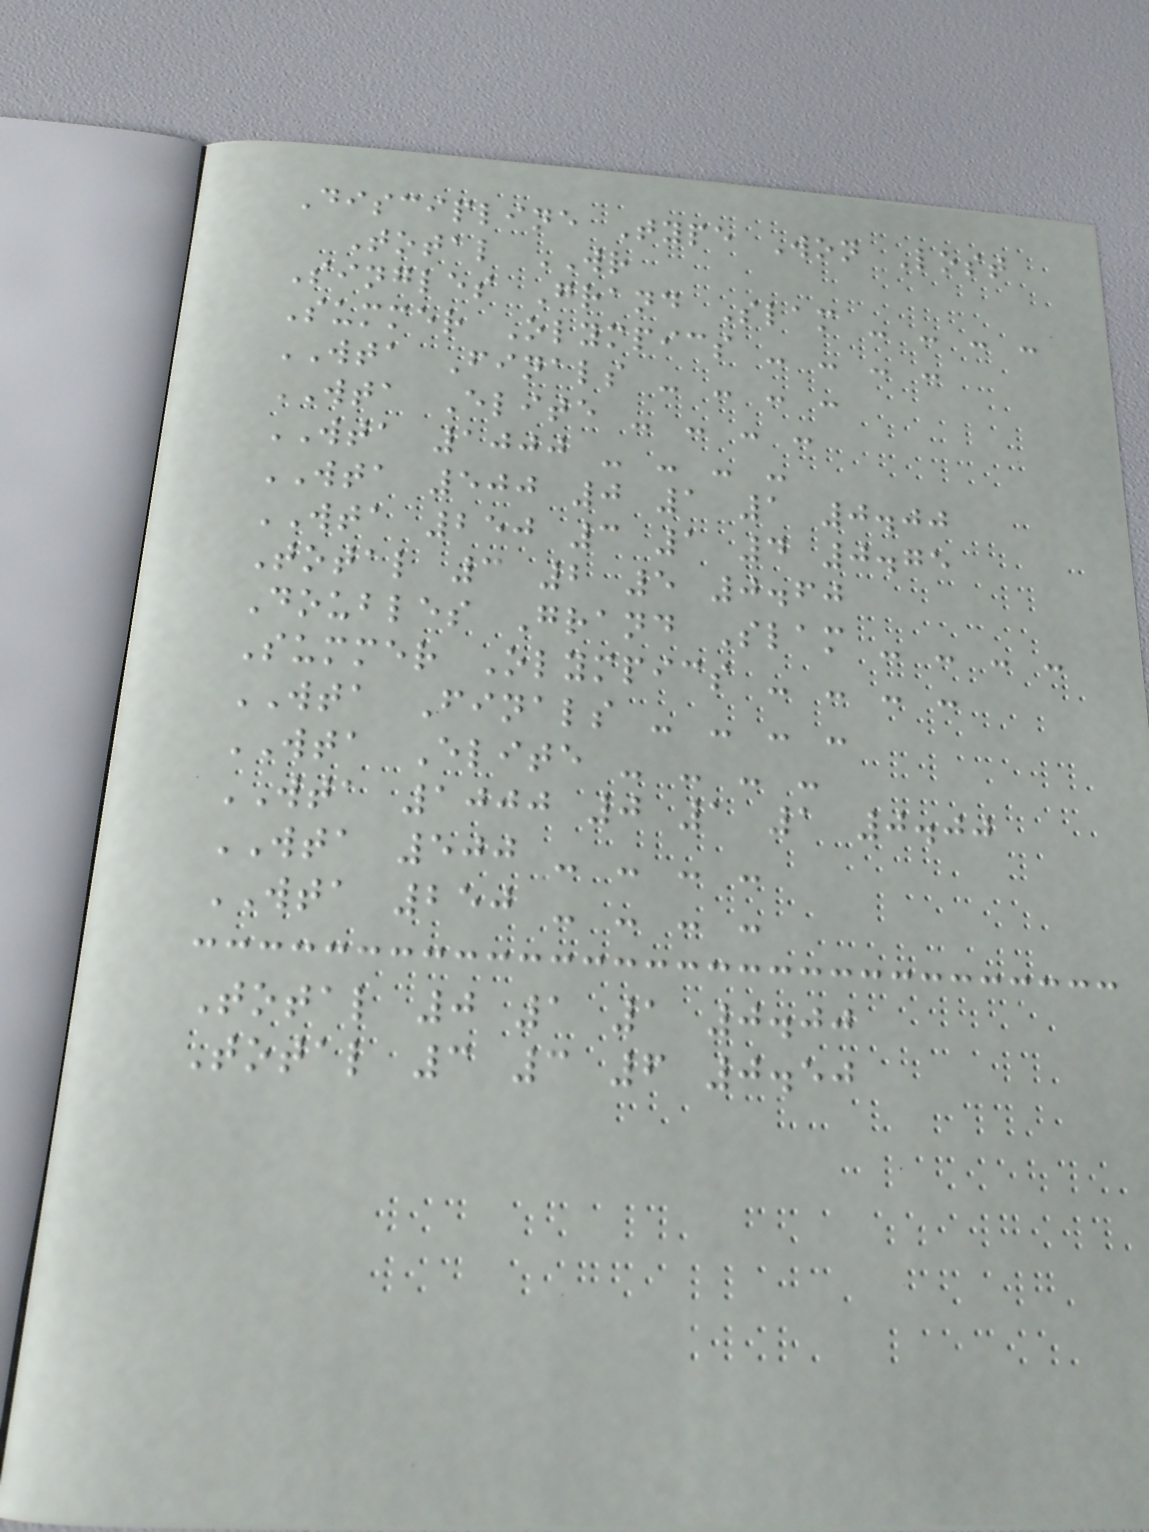Discipline Type Won Lost
Total WR
Singles Grand Slam - - - -
Summer Olympics - - - -
WTA Finals - - - -
WTA Elite - - - -
WTA 1000 - - - -
WTA 500 0 1 1 0.00
WTA 250 3 1 4 0.75
Total 3 2 5 0.60
Doubles Grand Slam - - - -
Summer Olympics - - - -
WTA Finals - - - -
WTA Elite - - - -
WTA 1000 0 1 1 0.00
WTA 500 - - - -
WTA 250 - - - -
Total 0 1 1 0.00
Total 3 3 6 0.50
